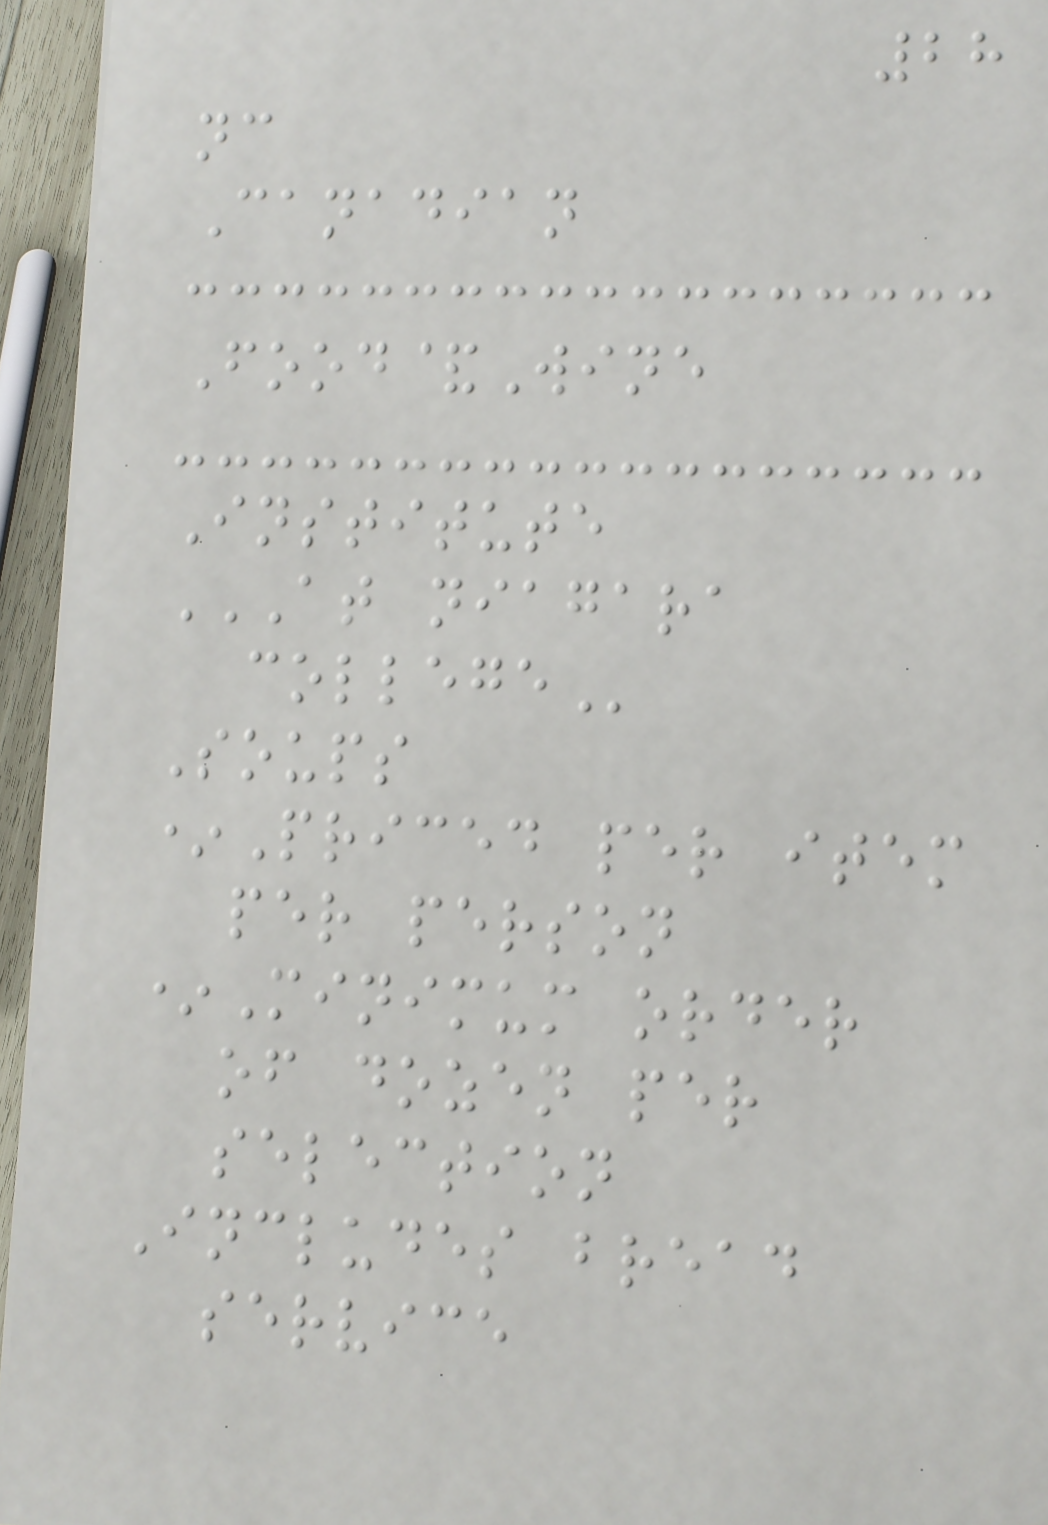28
nc
Canadian
Food&Wine
Institute
AT NIAGARA
COLLEGE
Soups
*Priced per item
per person
*Minimum order
of dozen per
selection
Includes bread
service
